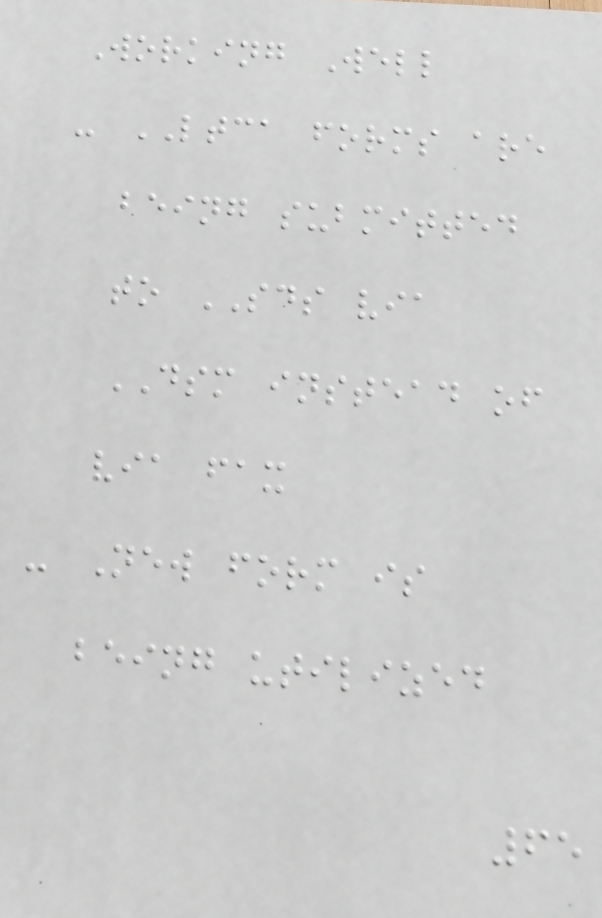Working Well
- LTCA forms are
being submitted
to SDS via
DSM instead of
via fax
- New form is
being utilized
65
